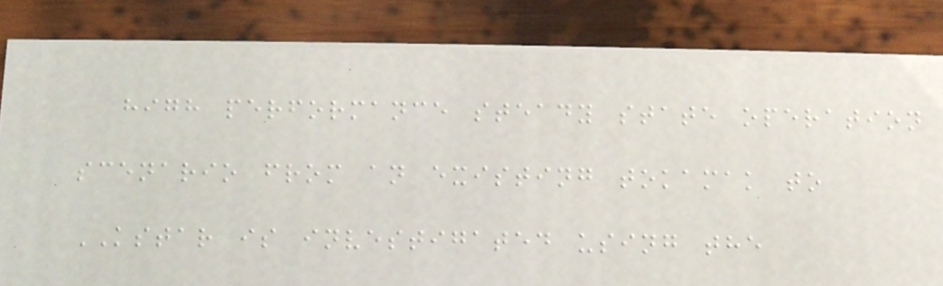high performance steady state operation
scenario from an existing tokamak to
KSTAR is investigated using the
